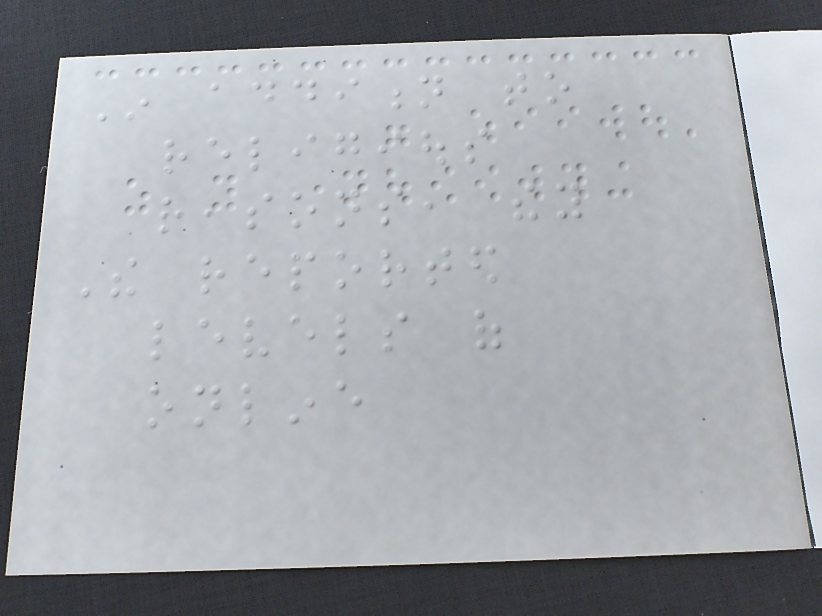In addition to
religious
reasons, they
The reported
levels of
online
